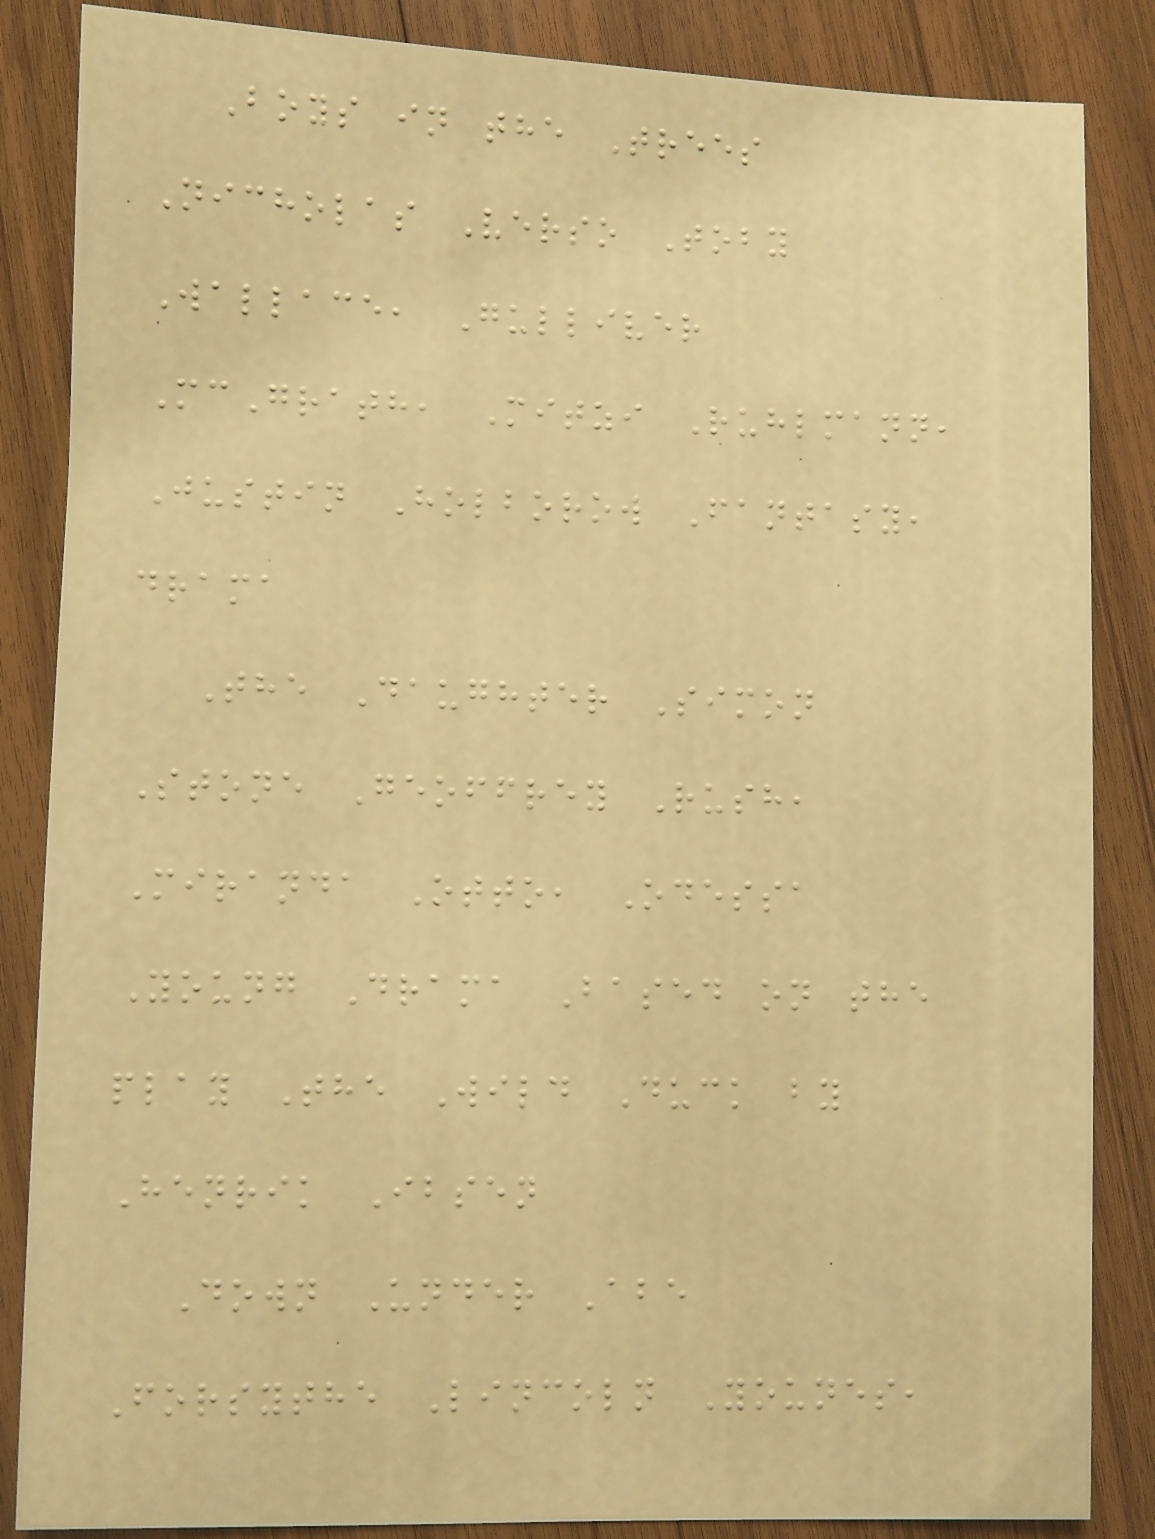Boys in the Trees
Nicholas Verso Toby
Wallace, Gulliver
McGrath, Mitzi Ruhlmann,
Justin Holborow Fantasy,
drama
The Daughter Simon
Stone Geoffrey Rush,
Miranda Otto, Odessa
Young Drama Based on the
play The Wild Duck by
Henrik Ibsen
Down Under Abe
Forsythe Lincoln Younes,
